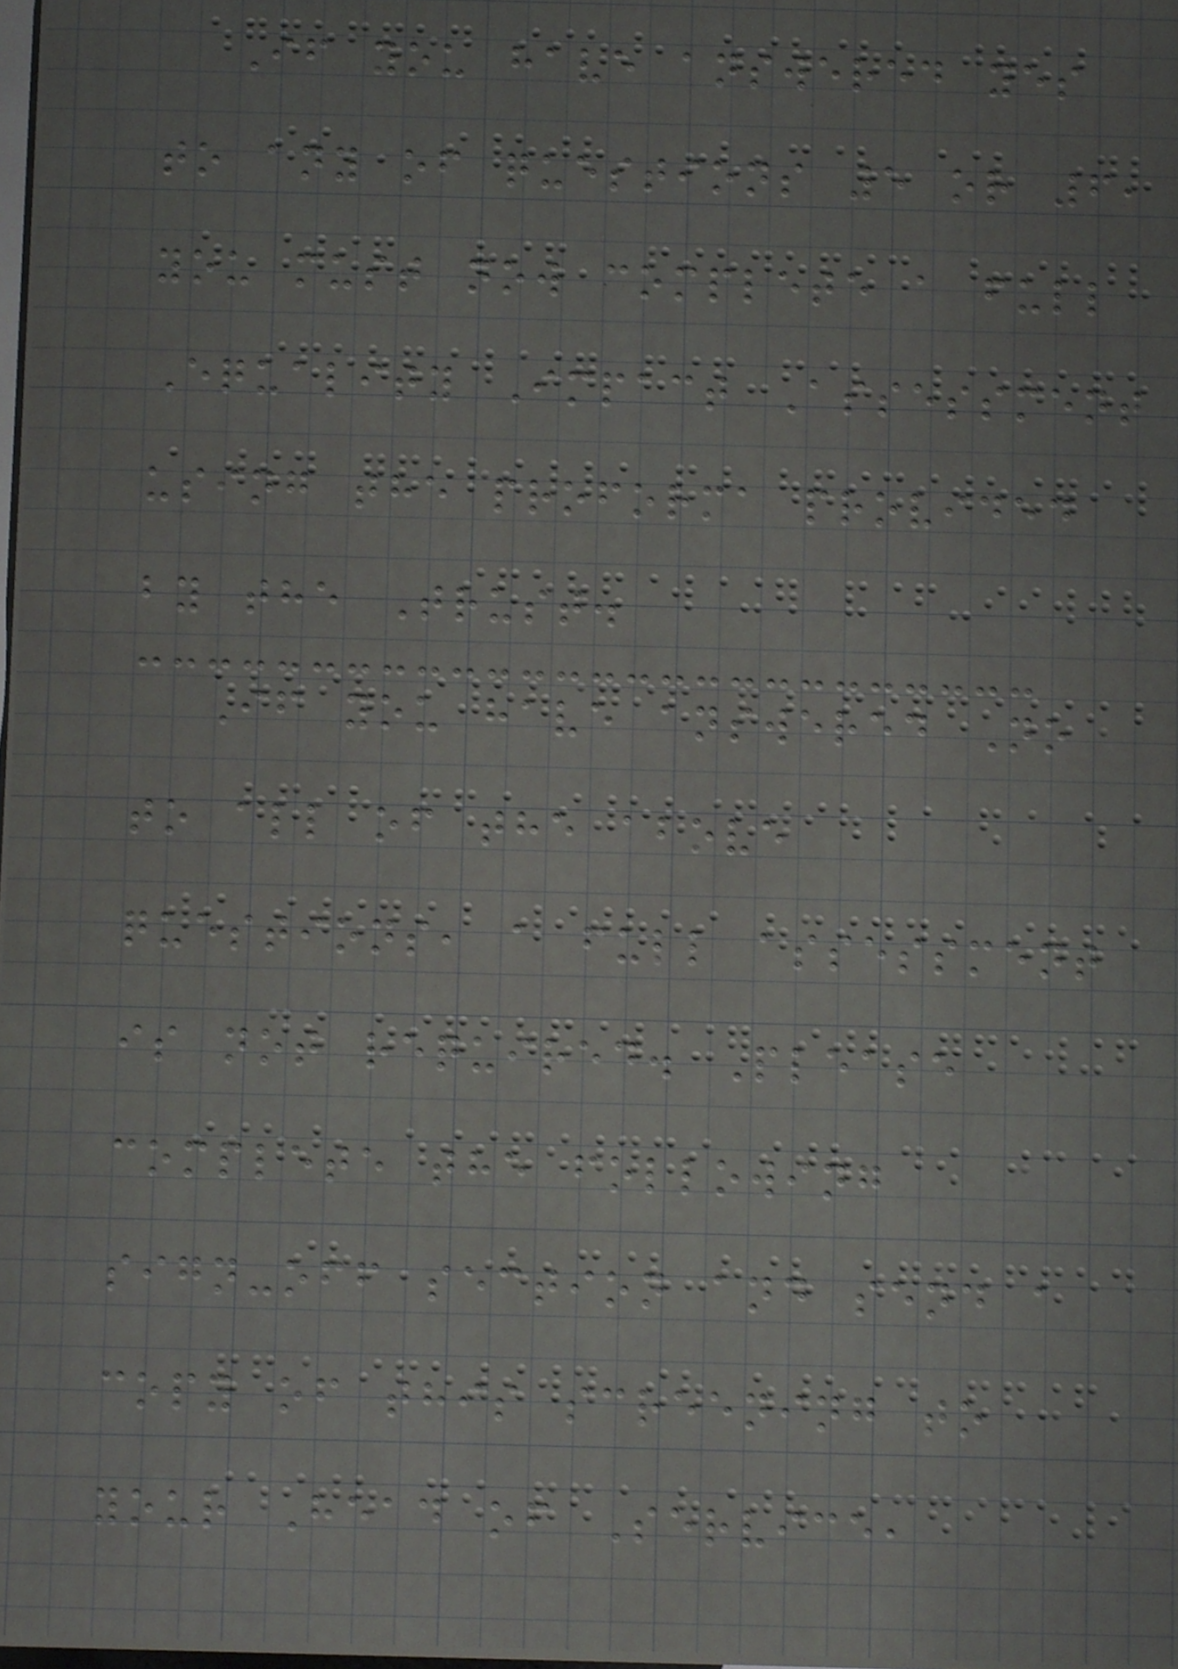If you have answered yes
to any of questions 5 or 6,
you must now complete a full
Equality Impact Assessment
using the proforma provided
by the Trust.
If you have answered No
to all of the above
questions, a full assessment
is not required. Please
complete the following
sign-off section and send a
copy of this screening to
your Head of Service,
